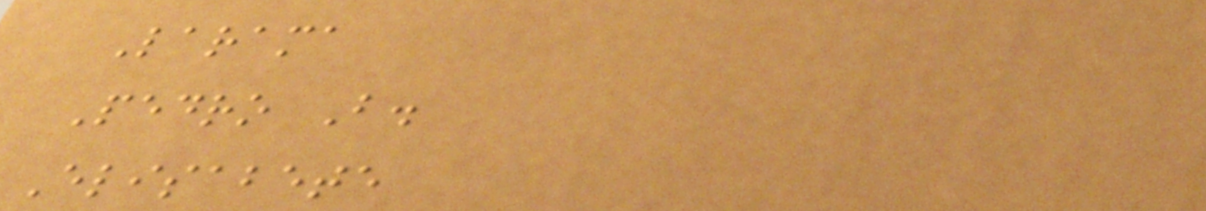Larama
Pedro B.
Elisabete
